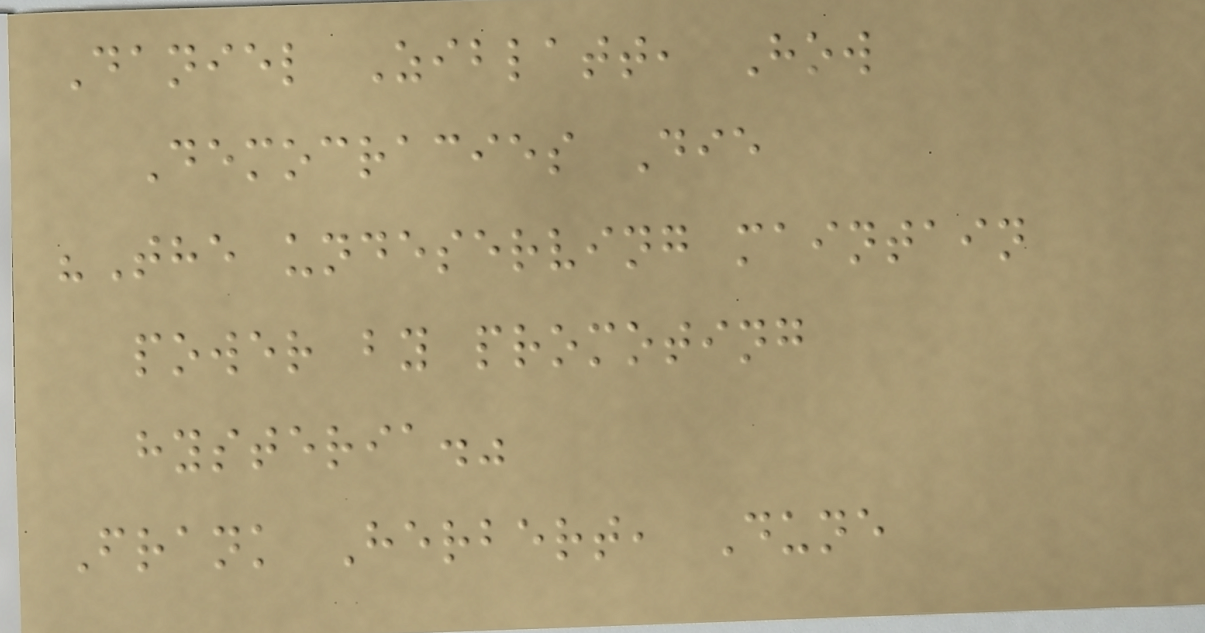Daniel Ziblatt, How
Democracies Die
"The undeserving maintain
power by promoting
hysteria."
Frank Herbert, Dune
